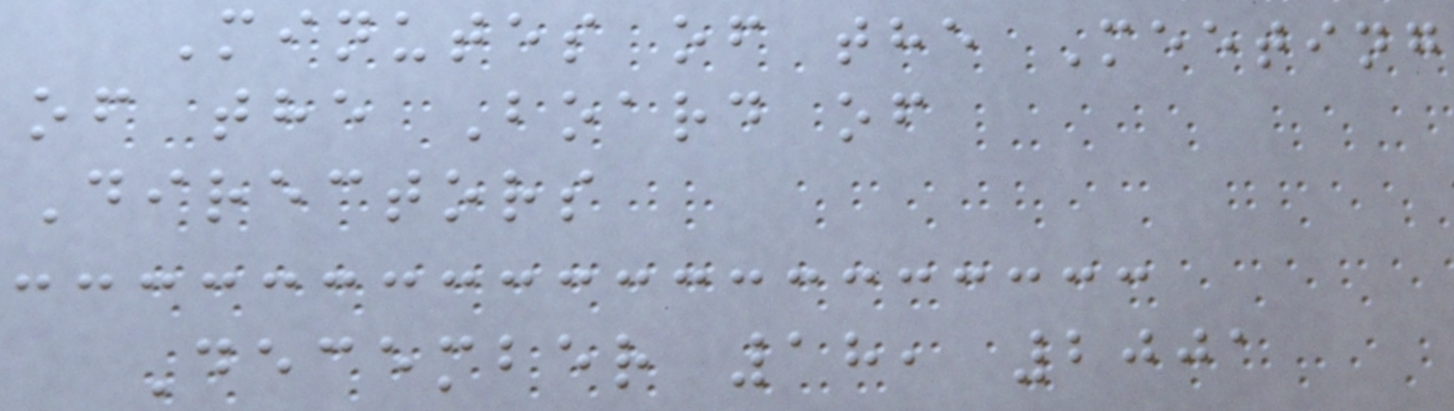Minutes of the Meeting
of the Board of
Directors
December 18, 2001
